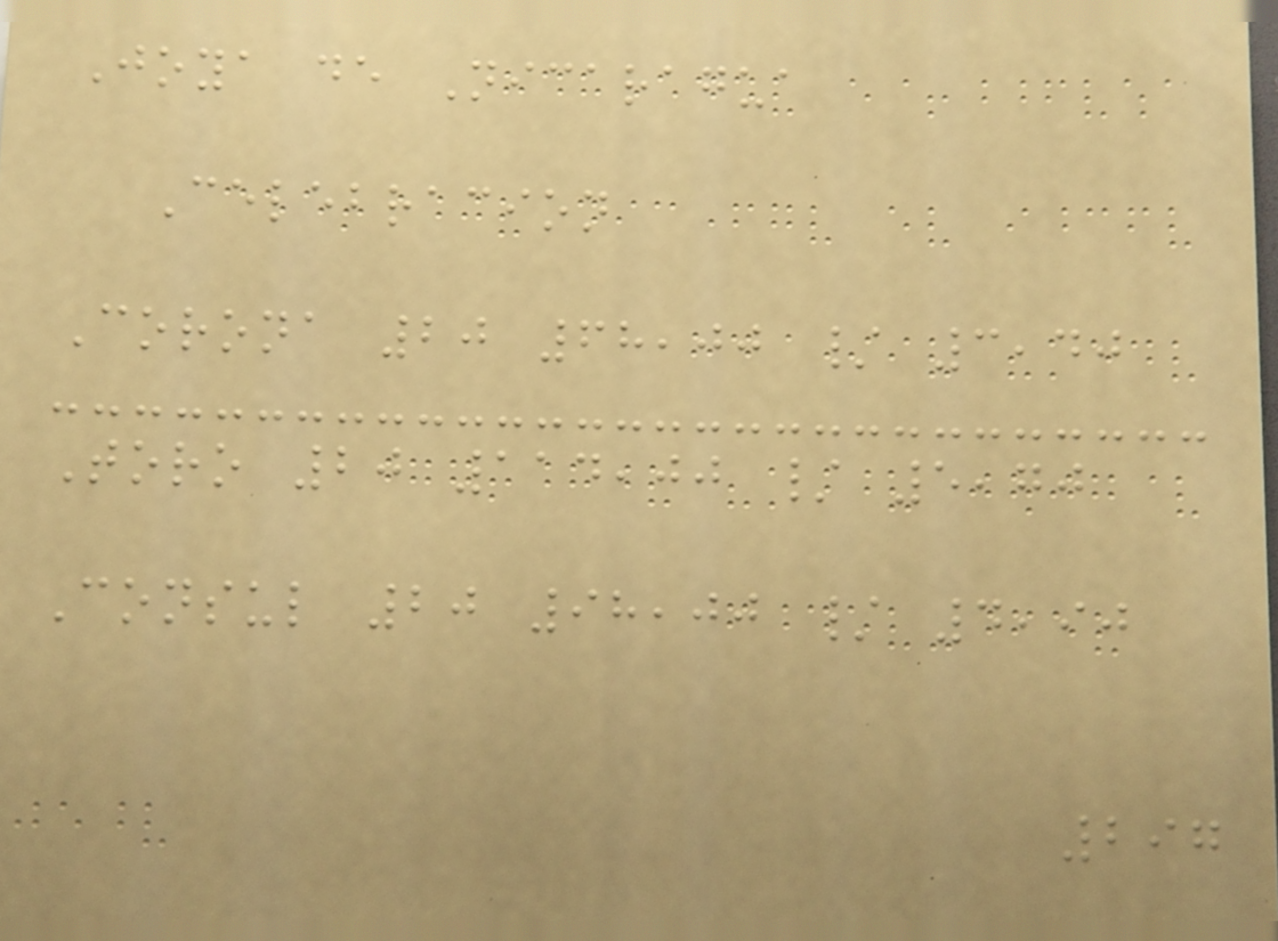Joya de Nicaragua
Celebracion
Corona 20 68,00 / 3,40
Toro 20 114,00 / 5,70
Consul 20 98,00 / 4,90
297
